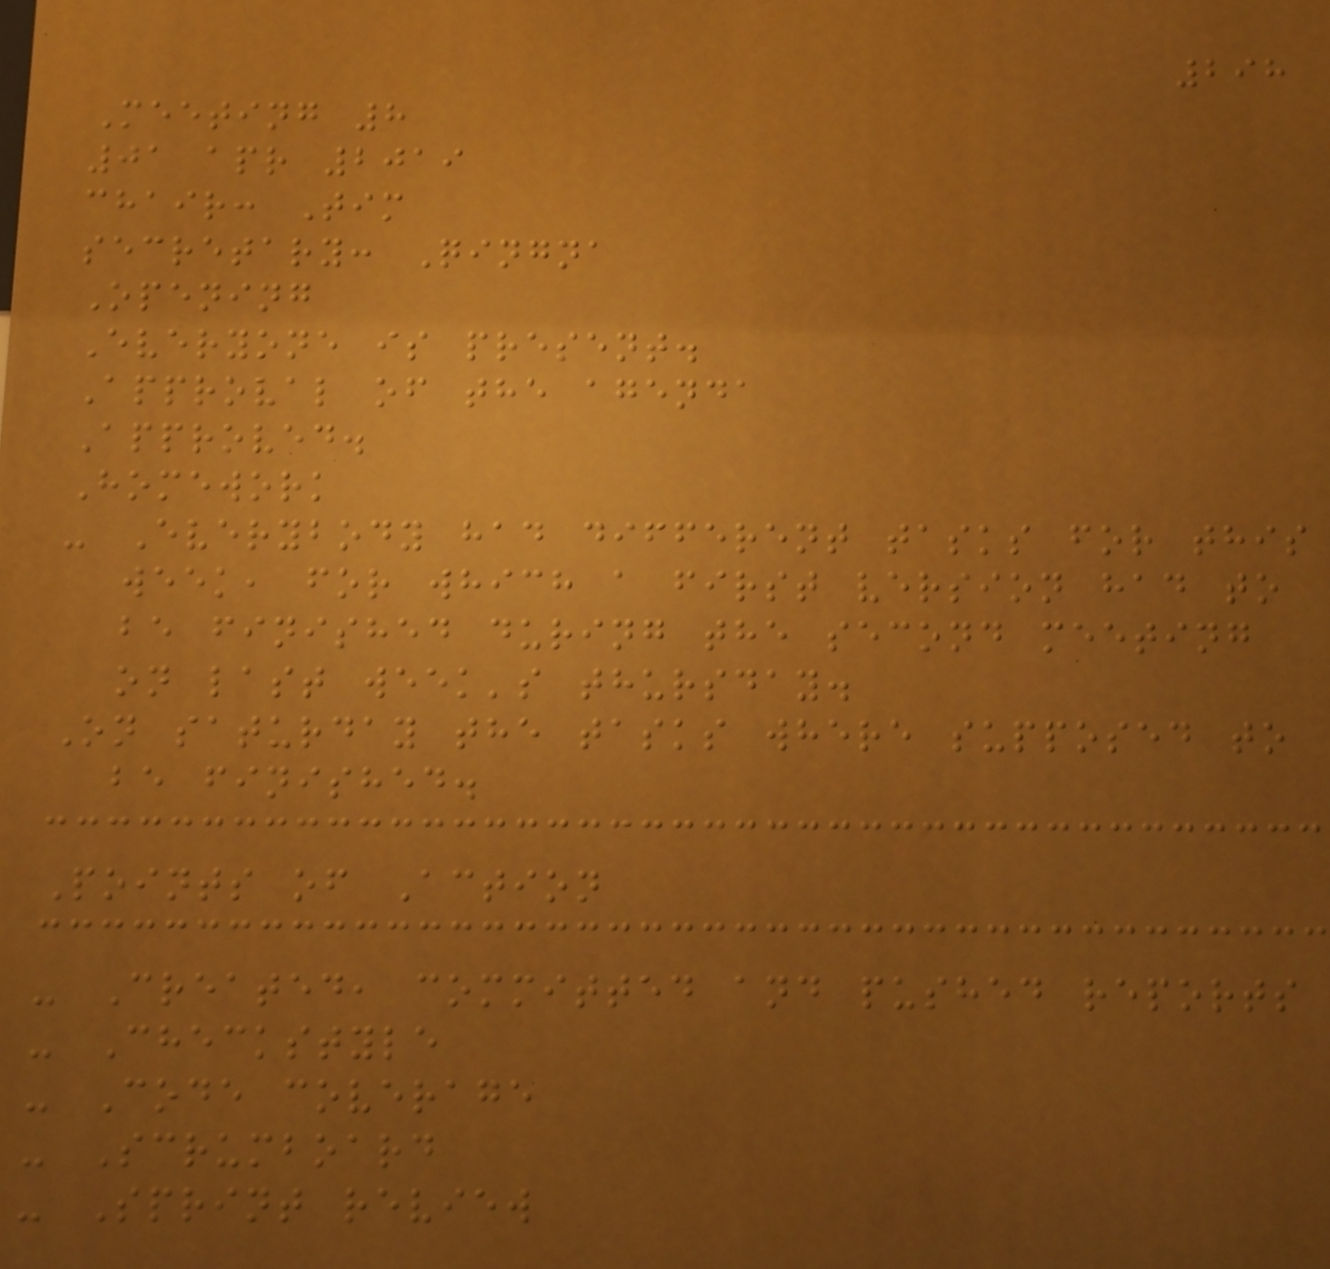298
Meeting 8
01 apr 2019
chair: Tim
secretary: Qingna
Opening
Everyone is present.
Approval of the agenda
Approved.
Homework
- Everybody had different tasks for this
week, for which a first version had to
be finished during the second meeting
on last week's thursday.
On saturday the tasks where supposed to
be finished.
Points of Action
- Created, committed and pushed reports
- Checkstyle
- Code coverage
- Scrumboard
- Sprint review
